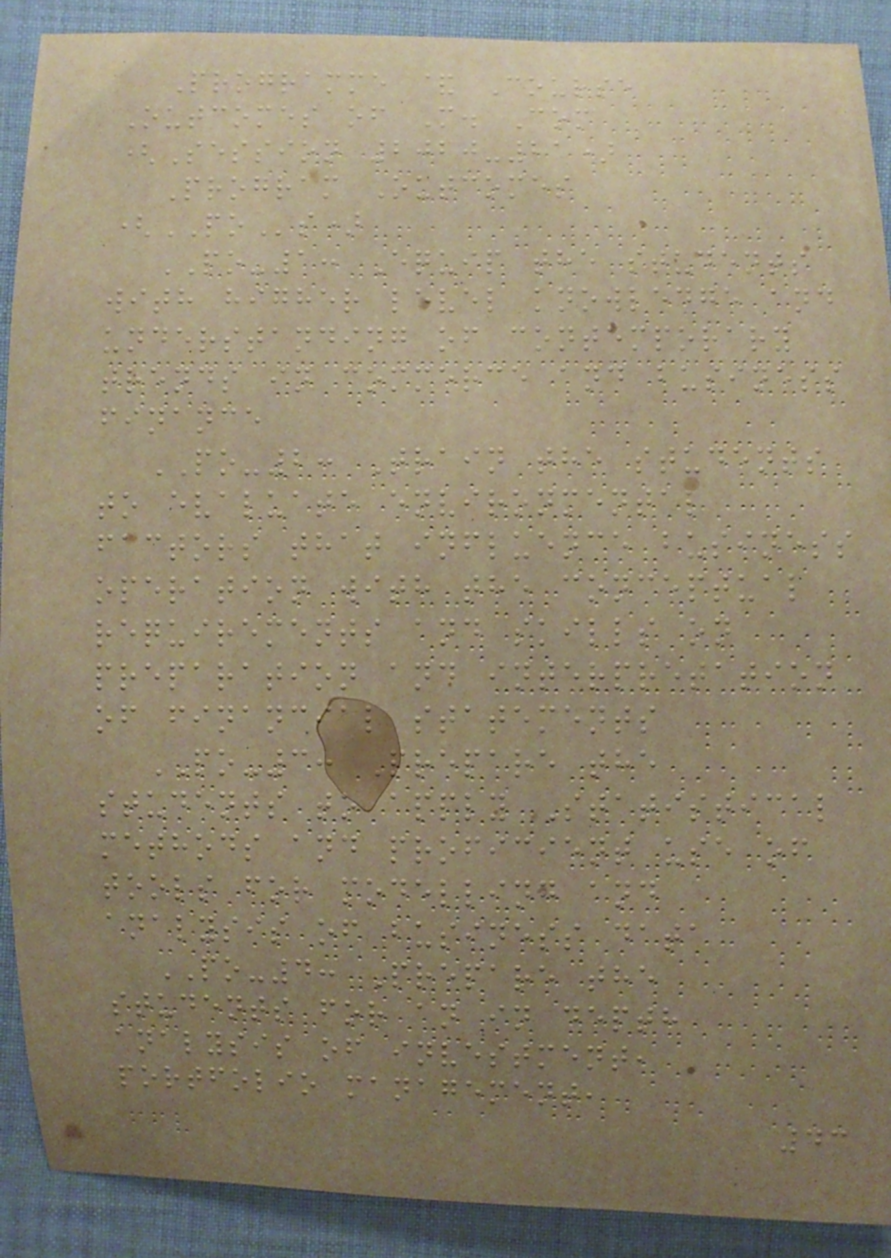Programme & Course
Outcomes of M. Com
(Session 2020-21)
Program Outcomes
(POs)
PO-1: Equip the students
with higher level knowledge and
understanding of contemporary
trends in commerce and business
finance
PO-2: Train the students
to evaluate environmental
factors that influence business
operation with the conceptual
requirements and skills on
preparation and interpretation
of financial statements
PO-3: Prepare the
students to apply Statistical
methods and proficient use of
tools for modelling and
analysis of business data
PO-4: Prepare the
students for an in depth
analysis of investment,
portfolio management,
43
